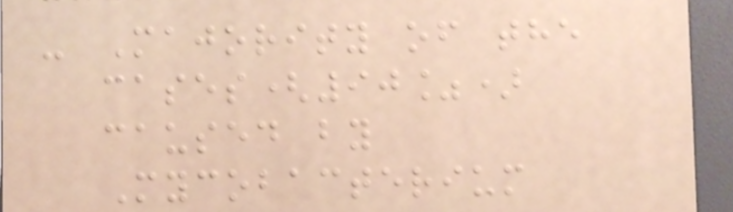- Majority of the
cases(90%)
caused by
Mycobacterium
